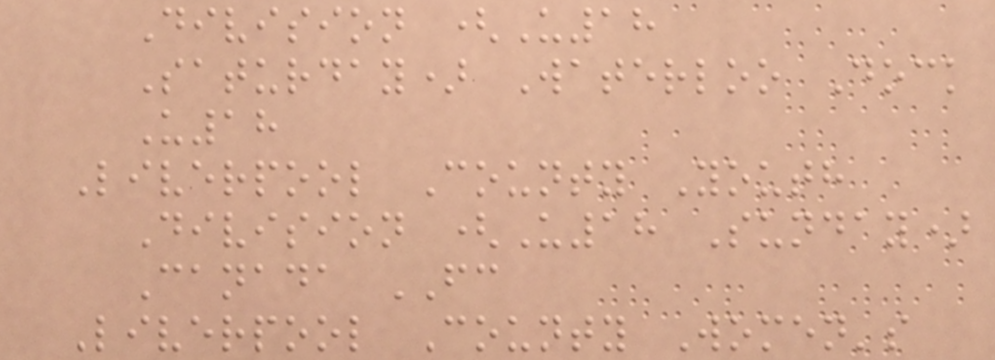Division (U18
Saturday) Waterloo Dock
U18
Liverpool County Youth
Division (U18 Sunday)
Canada FC
Liverpool County Women's
